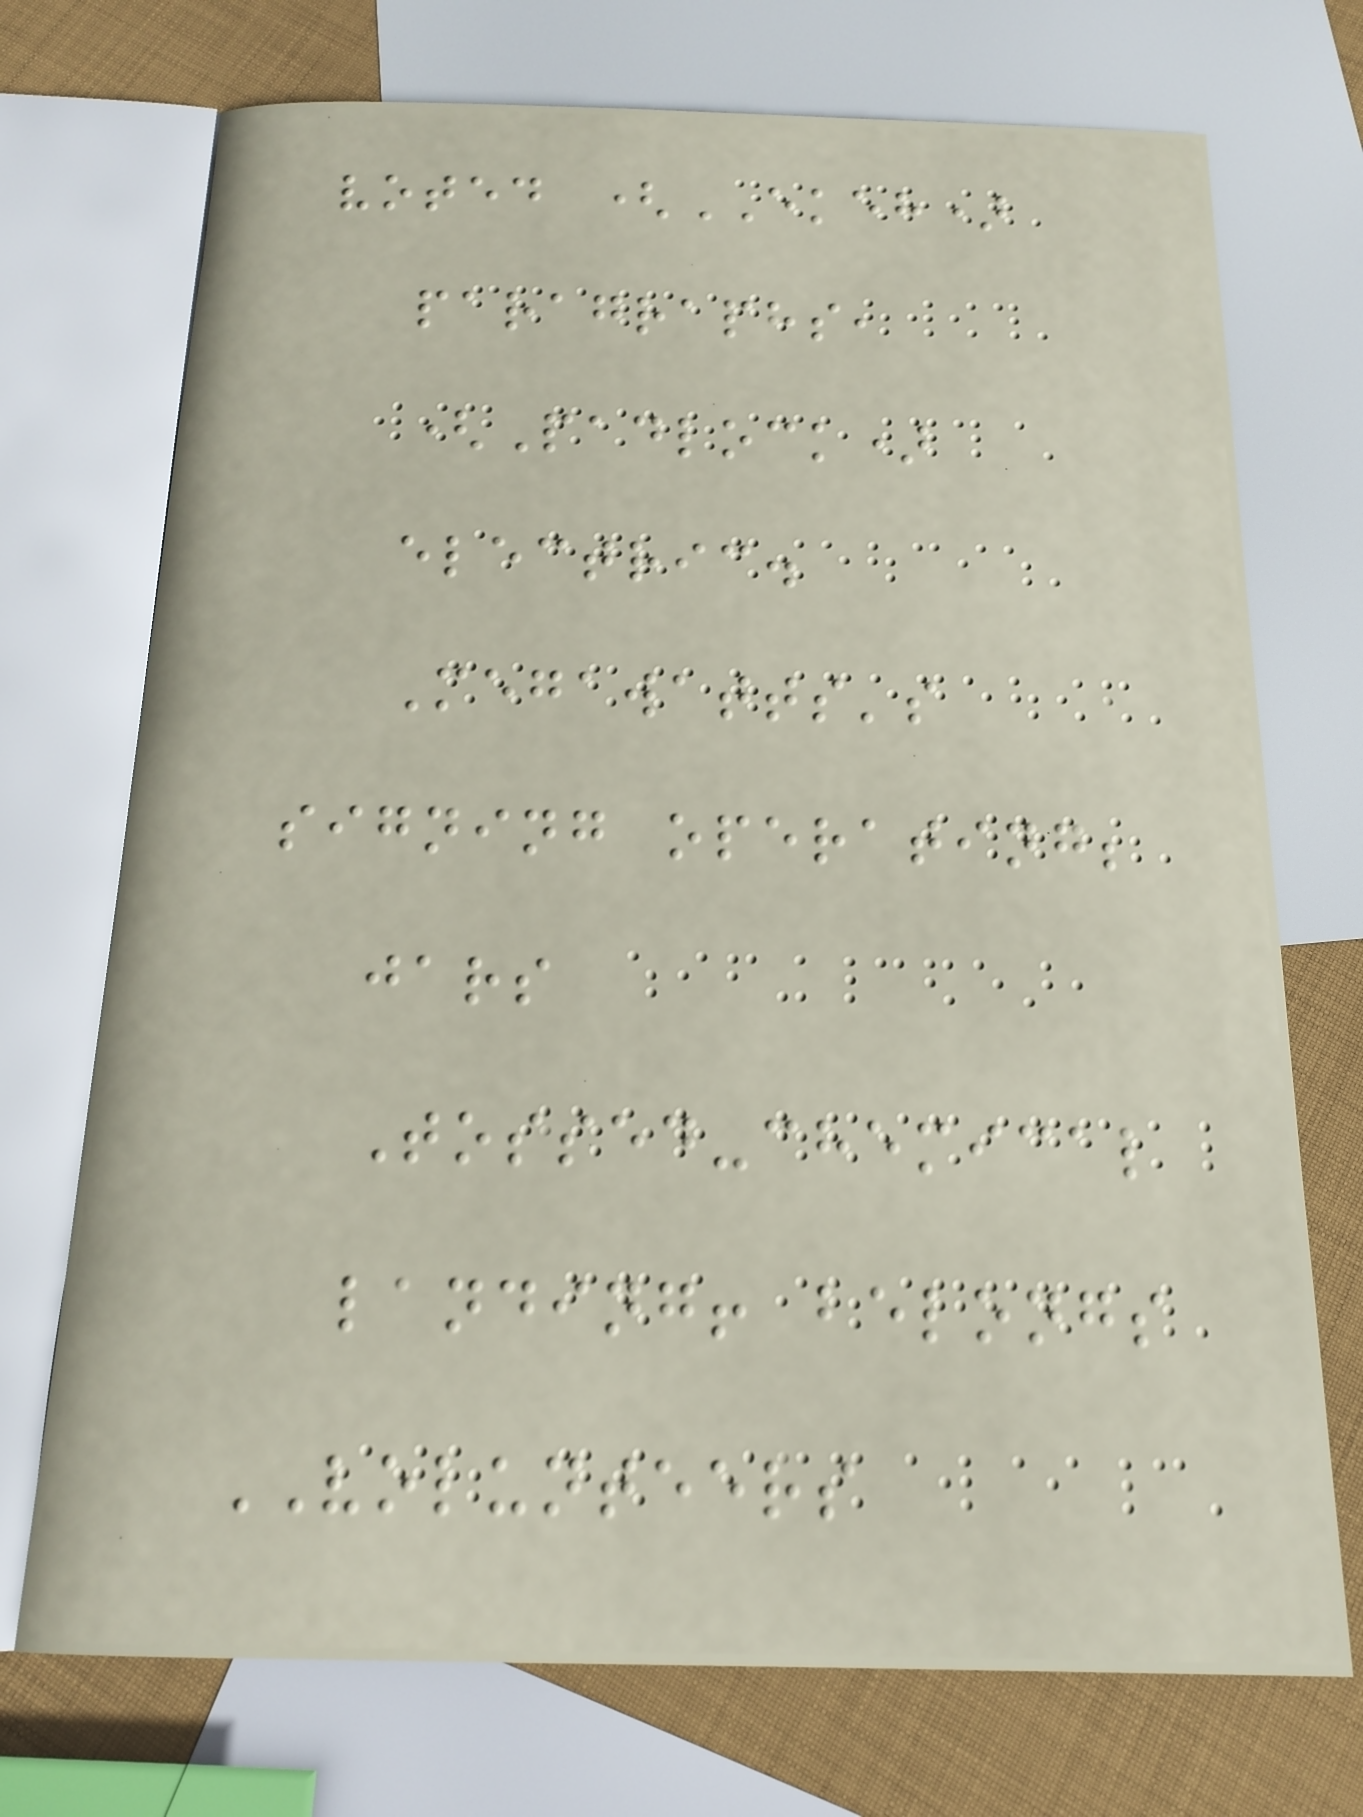voted (EKEH)
paragraphs,
(Padlock)
electric.
Megawatts's
signing operating;
jars
Tossed-chemical
landing! belongs
VOLUNTEERS
